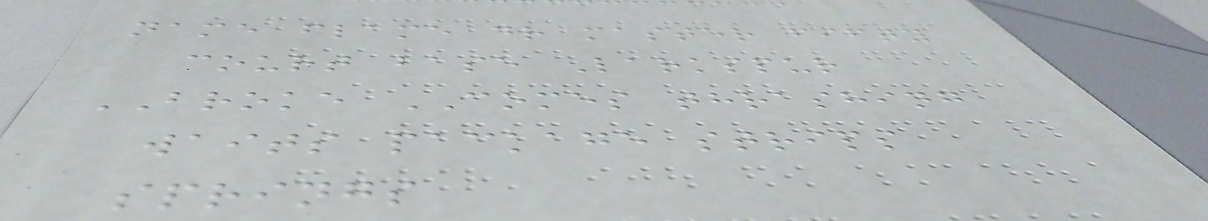name flame dr master fifty
court base Larkspur
BROKE COMES thrashing
waits package strips
springs
